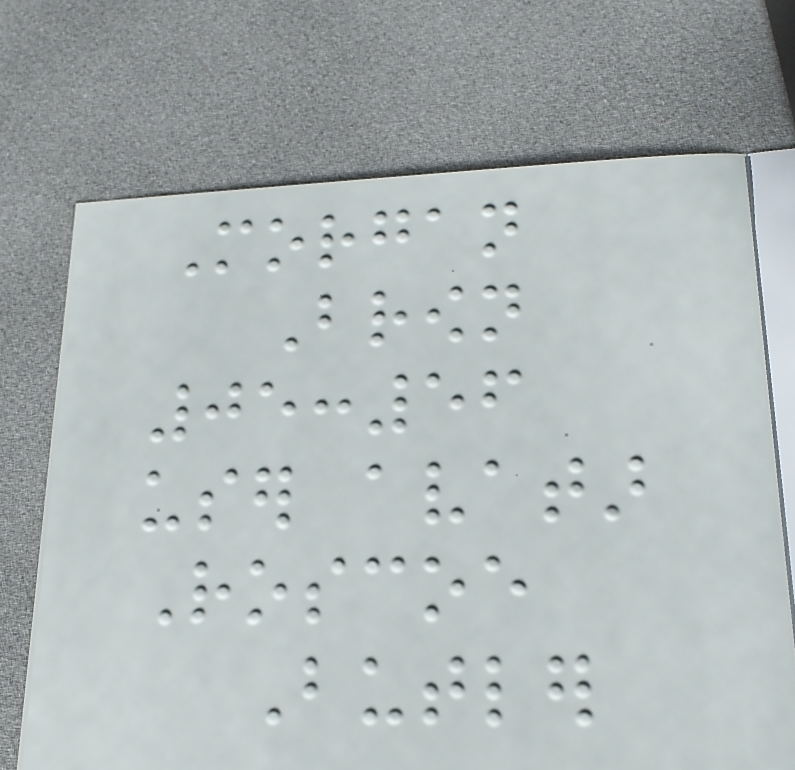Morgan
Brown
05:56
user avatar
Roscoe
Butler
